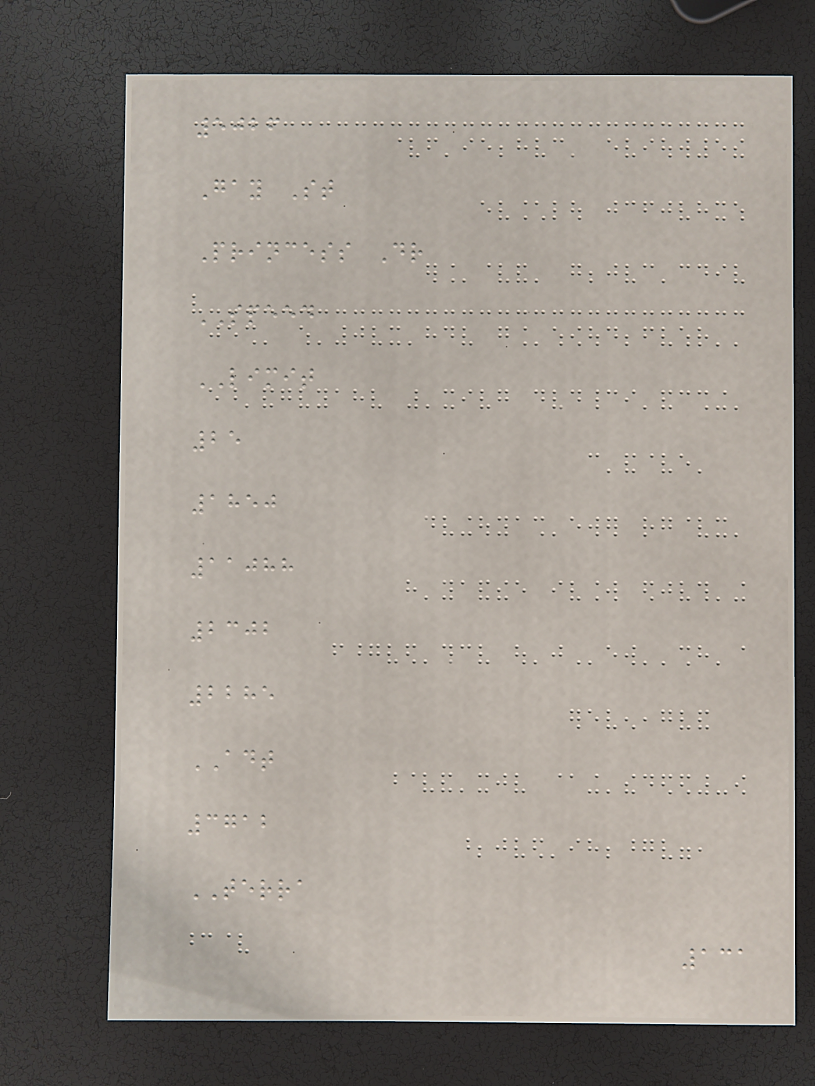5026
Gay St
Princess Dr
SPEED
LIMIT
25
1850
11088
2302
2285
ADT
3712
TERRA
131
